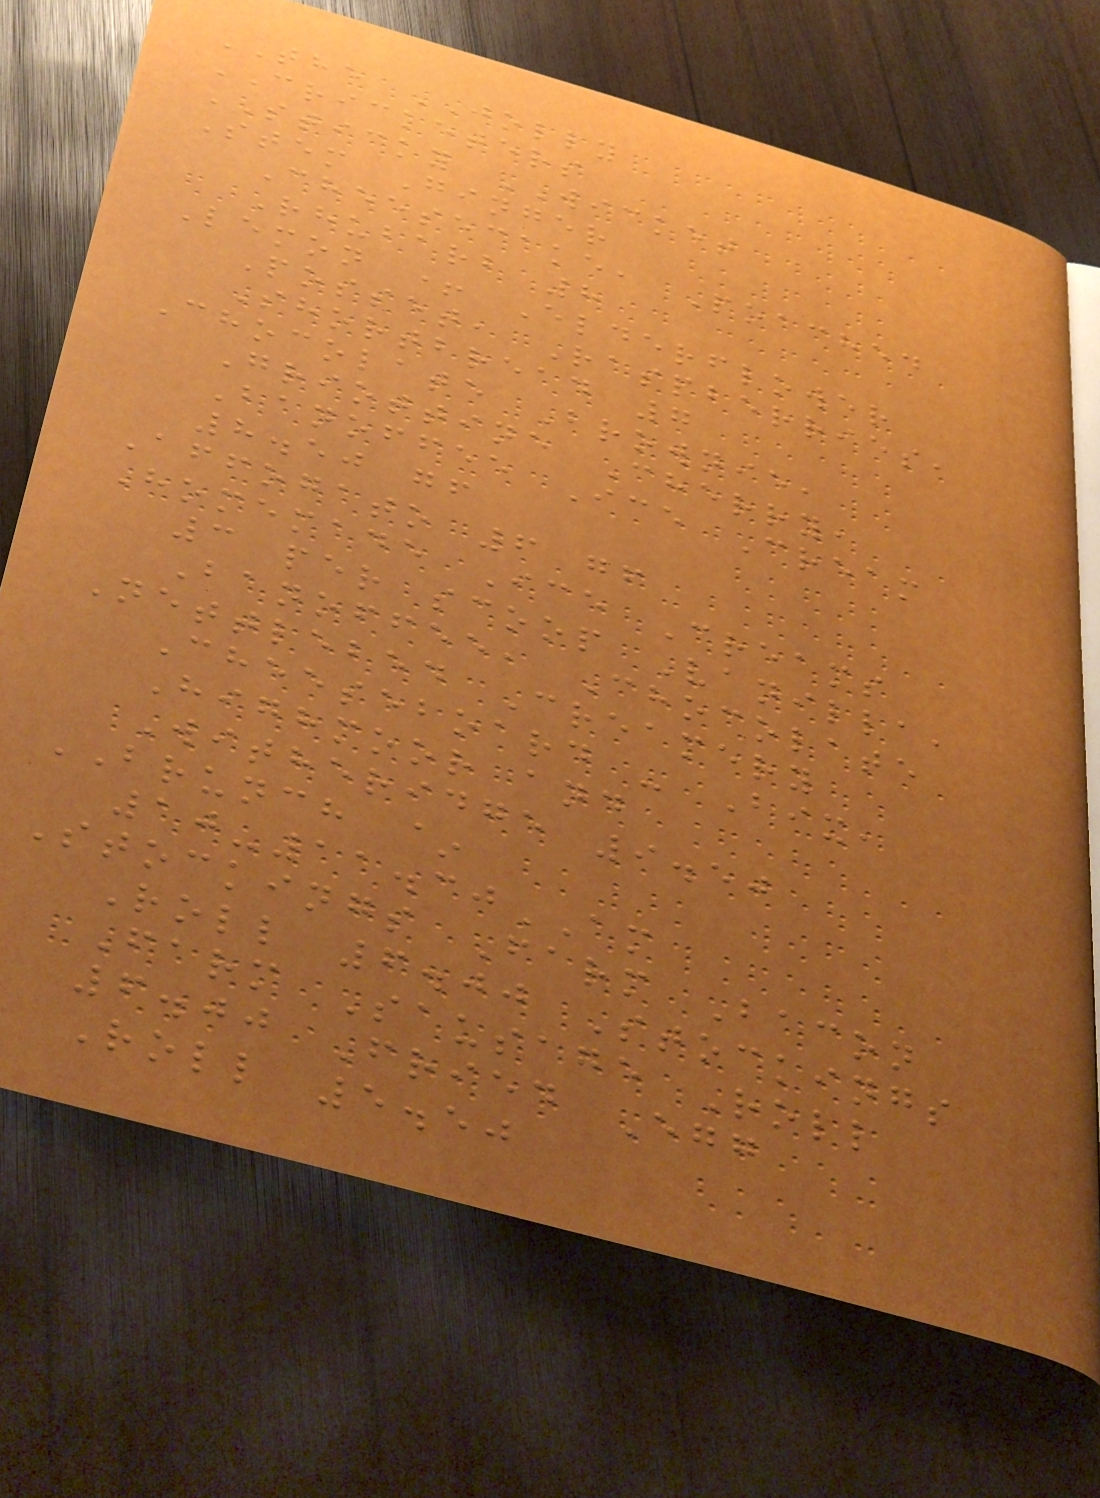THE JOLLY
CRICKETERS
STICKY WICKET
Stem Ginger
Cheesecake, Poached
Rhubarb 8
Lemon + Elderflower
Posset, Raspberries,
Shortbread 7
Chocolate Brownie,
Griottine Cherry,
Banoffee Ice Cream
8.50 gf
Affogato 6 gf
Homemade Ice Creams
3 per scoop Vanilla,
Banoffee, Chocolate
Nettlebed Creamery
Cheeseboard - Bix,
Highmoor and
Witheridge 9.50
BRUNCH ~
10-11.30AM
Stockings Farm Bacon
Roll 6.00 Stockings
Farm Sausage Roll
6.00 Fried Egg
Roll 5.50
